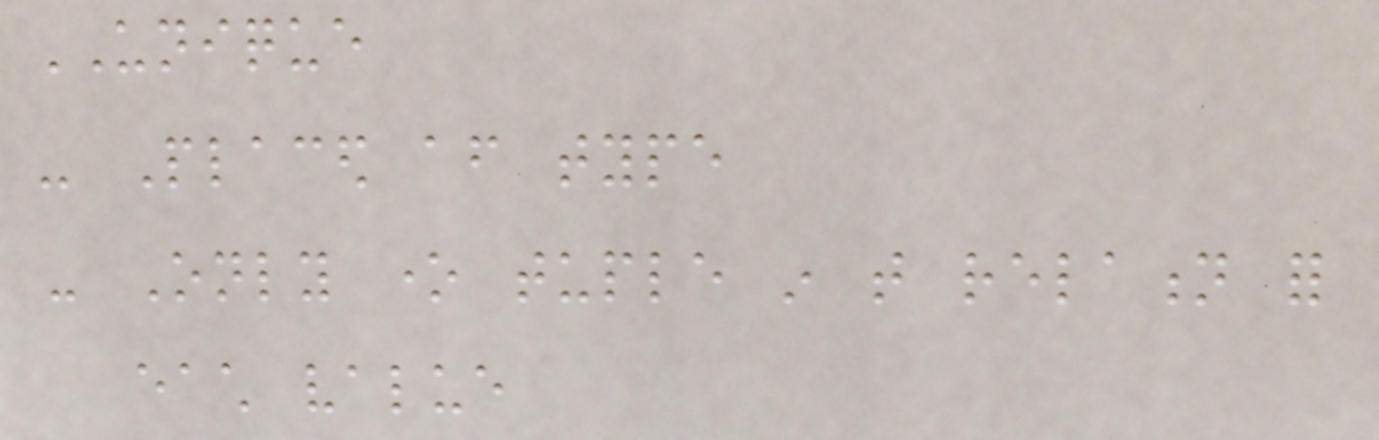UNIQUE
- Placed after type
- Only one tuple in that relation for
each value
